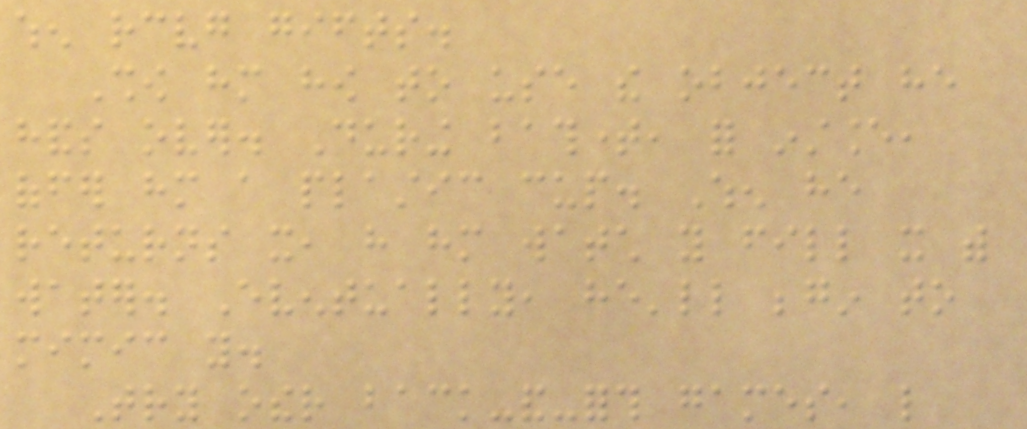when receiving gifts.
Show him how to use the object he
hands over. During bathtime, for instance,
offer him a plastic cup. When he
returns it, have him watch you fill it with
water. Eventually, he'll begin to
mimic you.
Try other back-and-forth games, like
